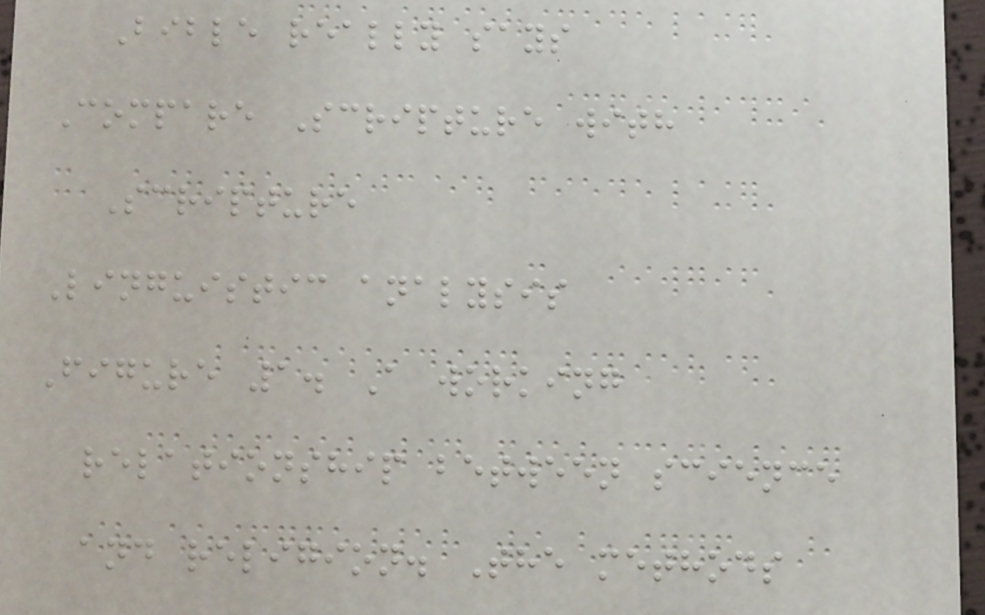Bible really says
Compare Scripture with
Scripture
Linguistic analysis
Figure 1. A working
relationship between science
and religion. The methods
